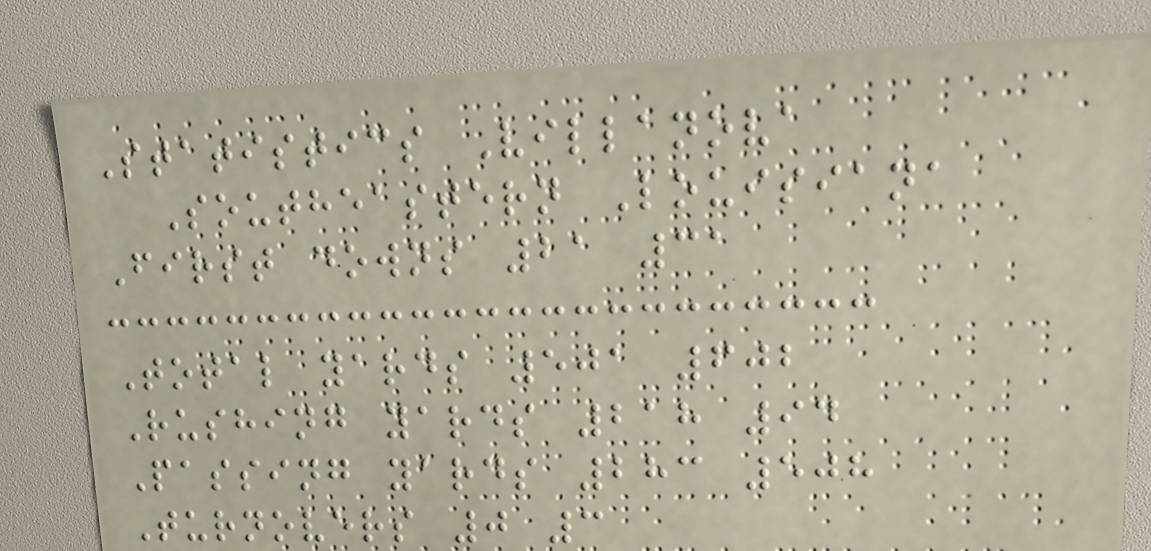Statistics Villanova
Southeastern Louisiana
First downs 21 31
Total yards 501 602
Rushing yards 218 94
Passing yards 283 508
Turnovers 0 3
